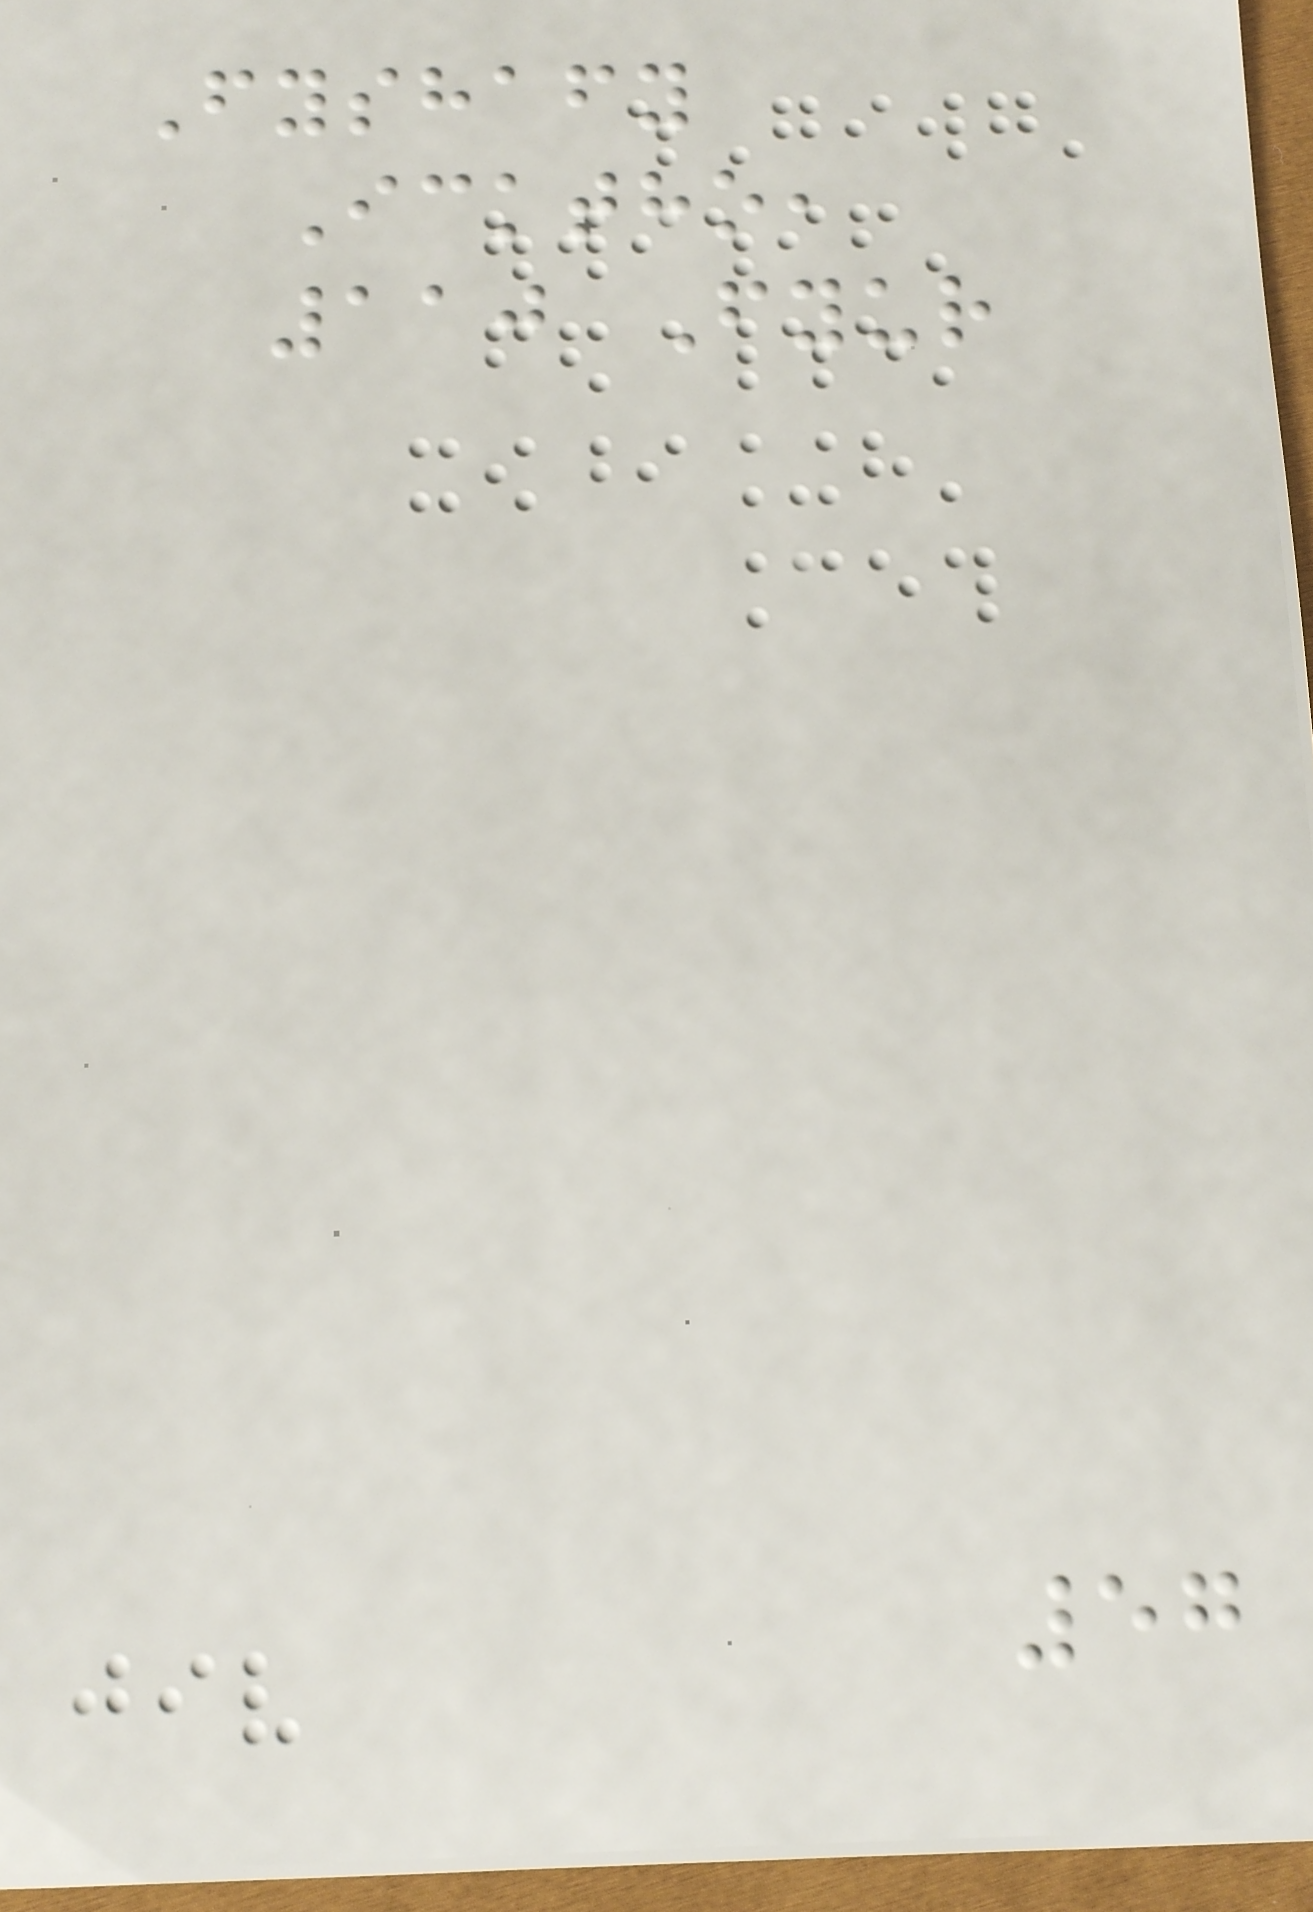Fyshafy
Icktho,
110 Fyur
57
